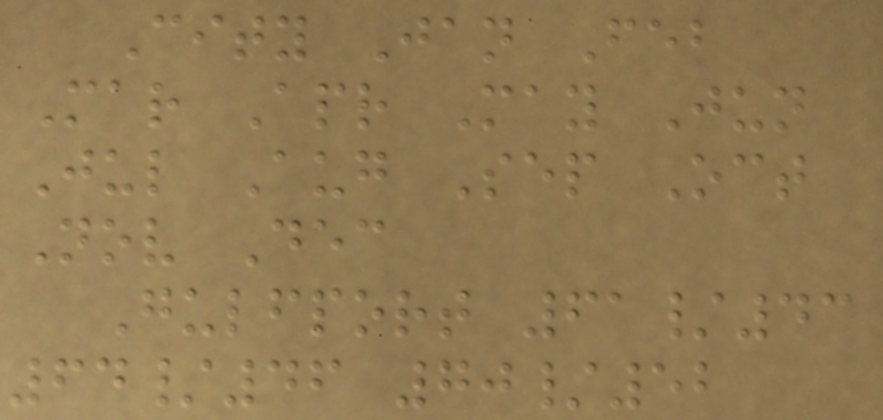City Jan Feb
Mar Apr May Jun
Jul Aug Sep Oct
Nov Dec
Gulfport 61/43
64/46 70/52
